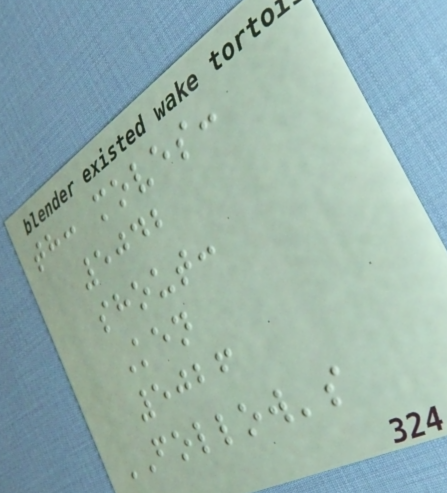th: moves:
5042
shout:
Ken
5026
FOLLOW's
